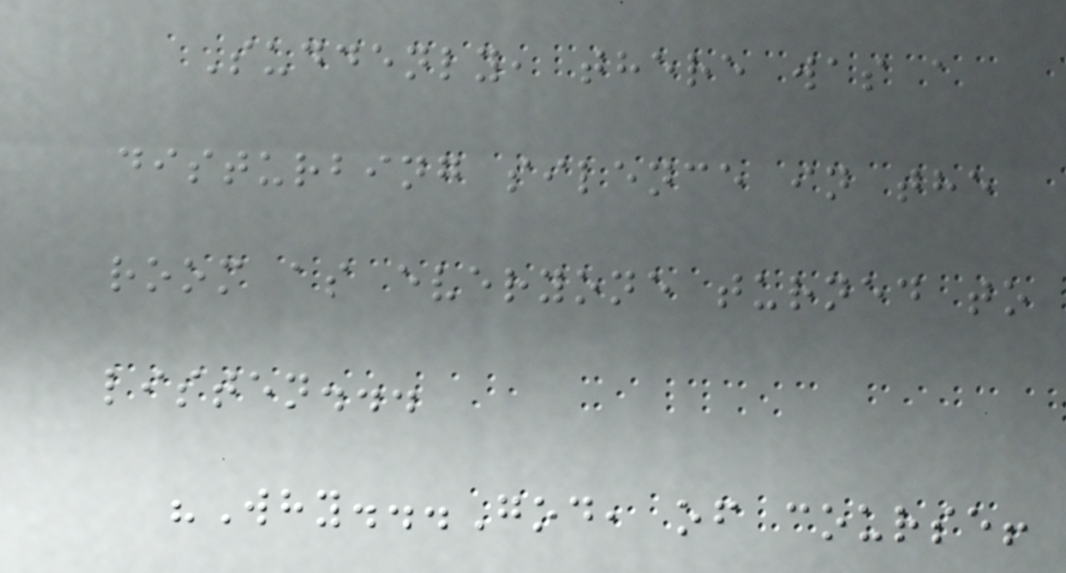Suddenly, there was a
disturbing silence in the
room as everyone turned to
listen...
"Why...God, of course!
